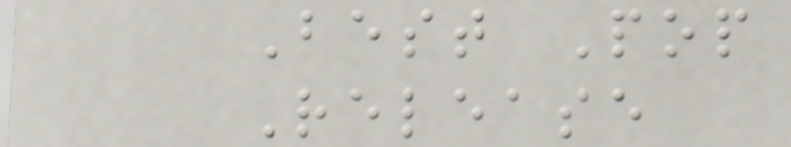Best Pop
Release
